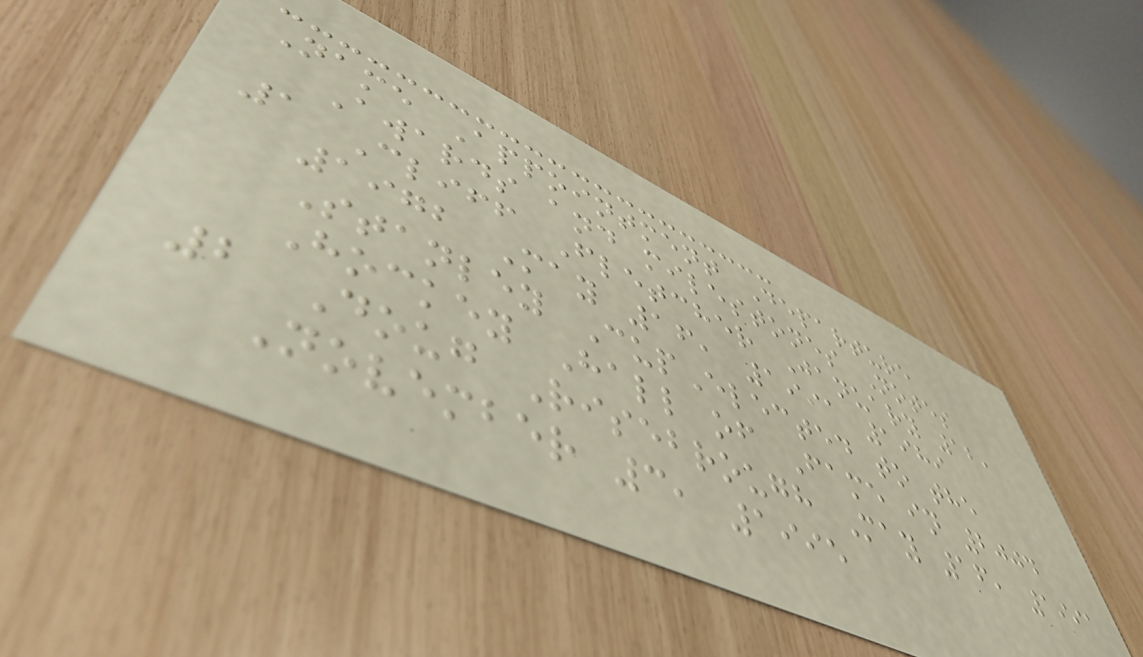Name Appointment Departure
Awards and milestones Notes
1 Cliff Fletcher January 12,
1972 May 16, 1991 1989
Stanley CupElected to the
Hockey Hall of Fame in 2004
2 Doug Risebrough May 16, 1991
November 3, 1995
